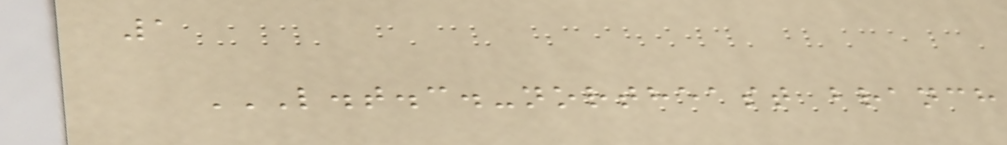1
L.T.C.-NORTHEAST BRANCH
